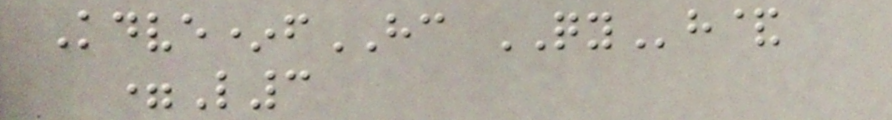Kdve*fHC QYh&
=L3
